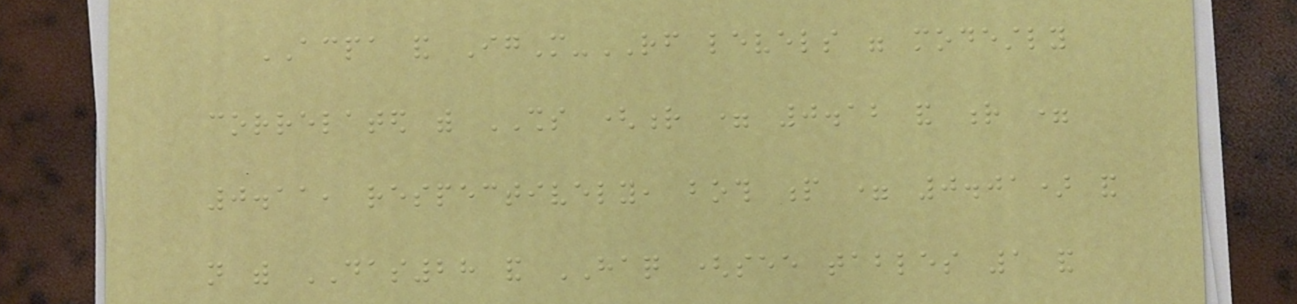ACPA and IgM-RF levels were modestly
correlated with SHS (r = 0.12 and r =
0.11, respectively, both p = 0.01) and
not with DAS28 and HAQ (see tables 1 and
